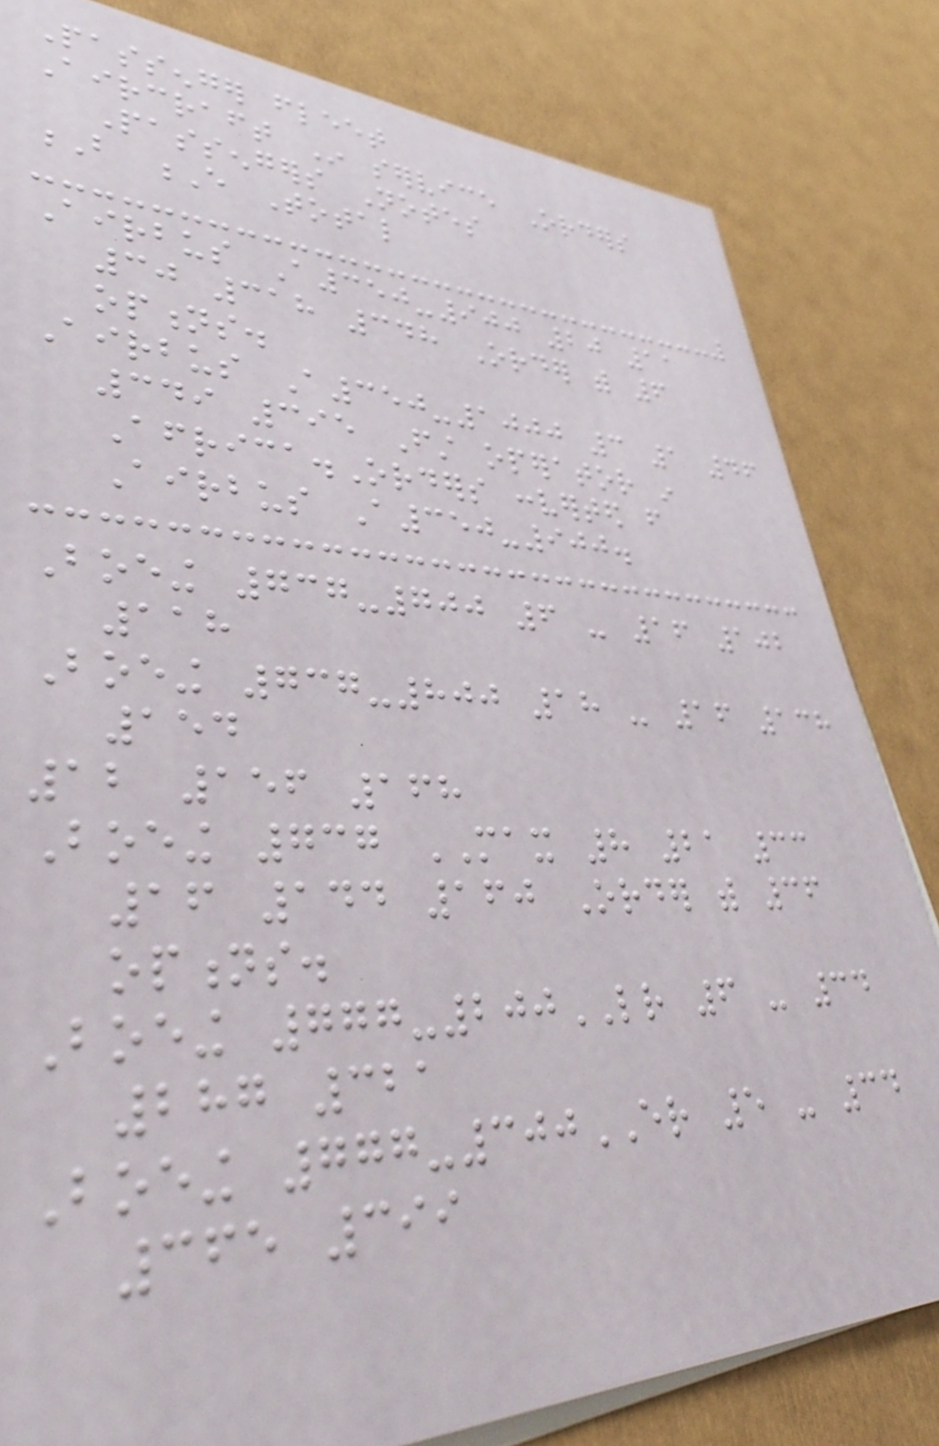Passenger fleet
Aircraft In service Orders
Passengers Notes
B E Total
Airbus A350-900 20 11
30 318 348 Order with 6
options.
Airbus A350-1000 3 1 46
349 395 First operator in
Africa.Orders converted from
Airbus A350-900.
Boeing 737-700 6 - 16 102
118
Boeing 737-800 18 - 16 138
154
12 156 168
Boeing 737 MAX 8 21 33
16 144 160 Order with 36
options.
Boeing 777-200LR 6 - 34
287 321
Boeing 777-300ER 5 - 34
365 399
